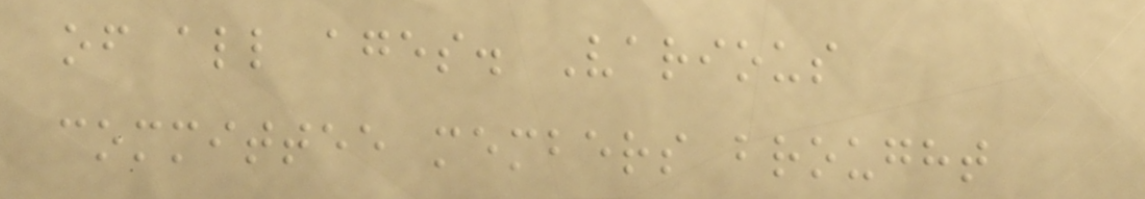of all ages. Various
committee members brought
